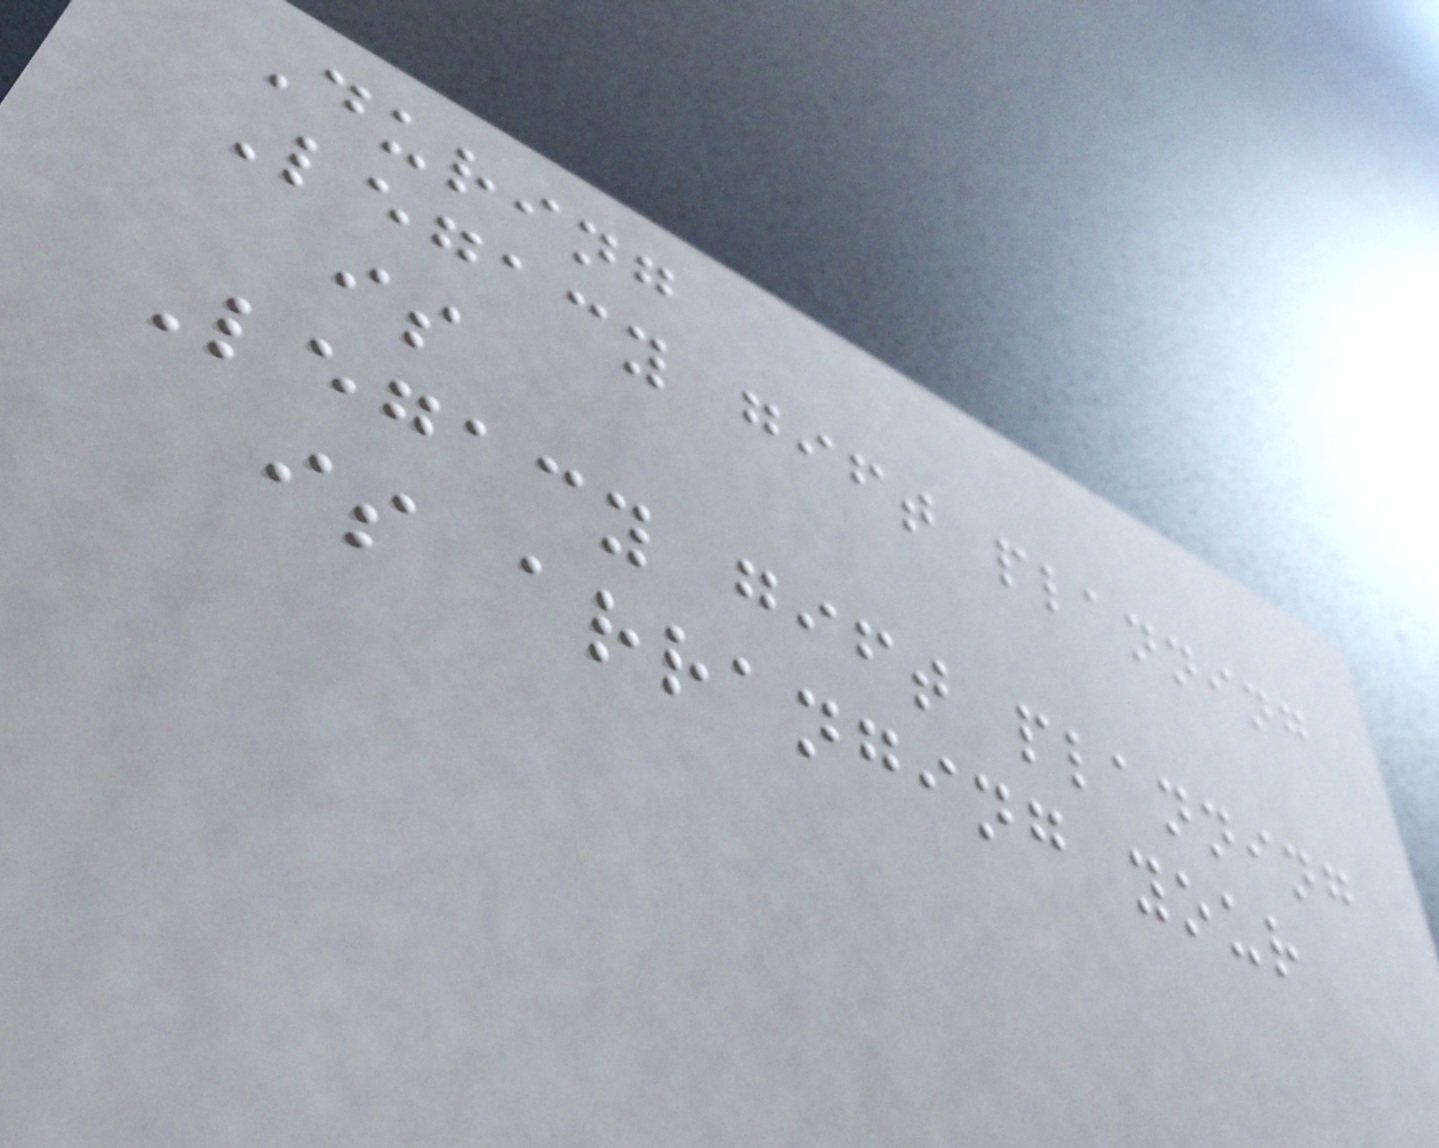During
Legacy gift planning
is
Legacy gift planning
is arranging your
